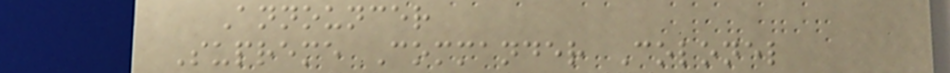Announcer
Supreme Commander Colonel
